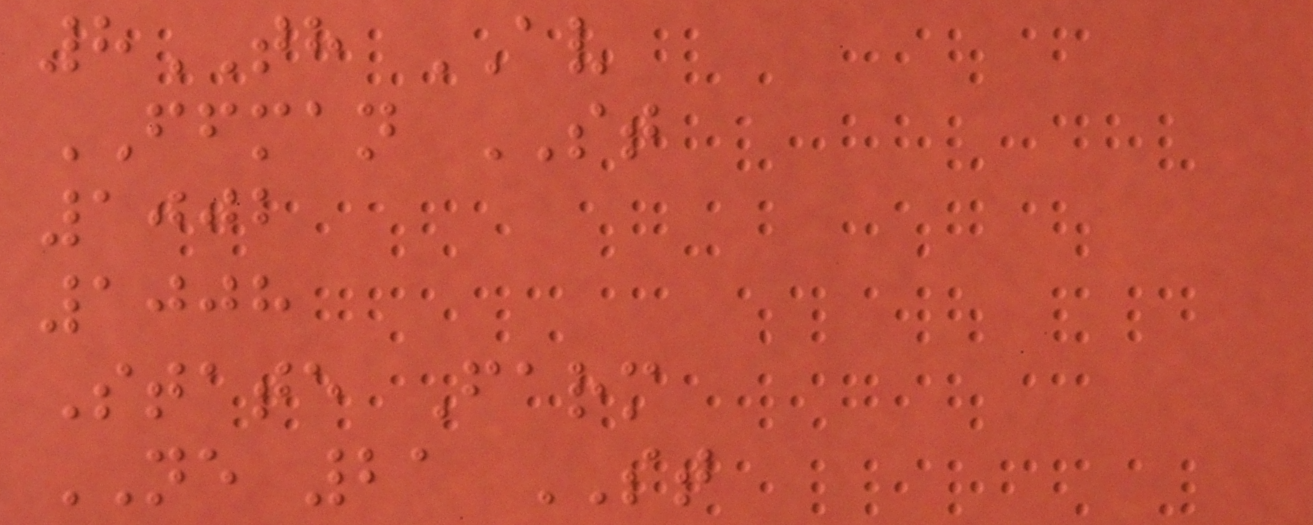8TH AV
FFMAN ST
1002
1008
State Farm
NE 21 ST
